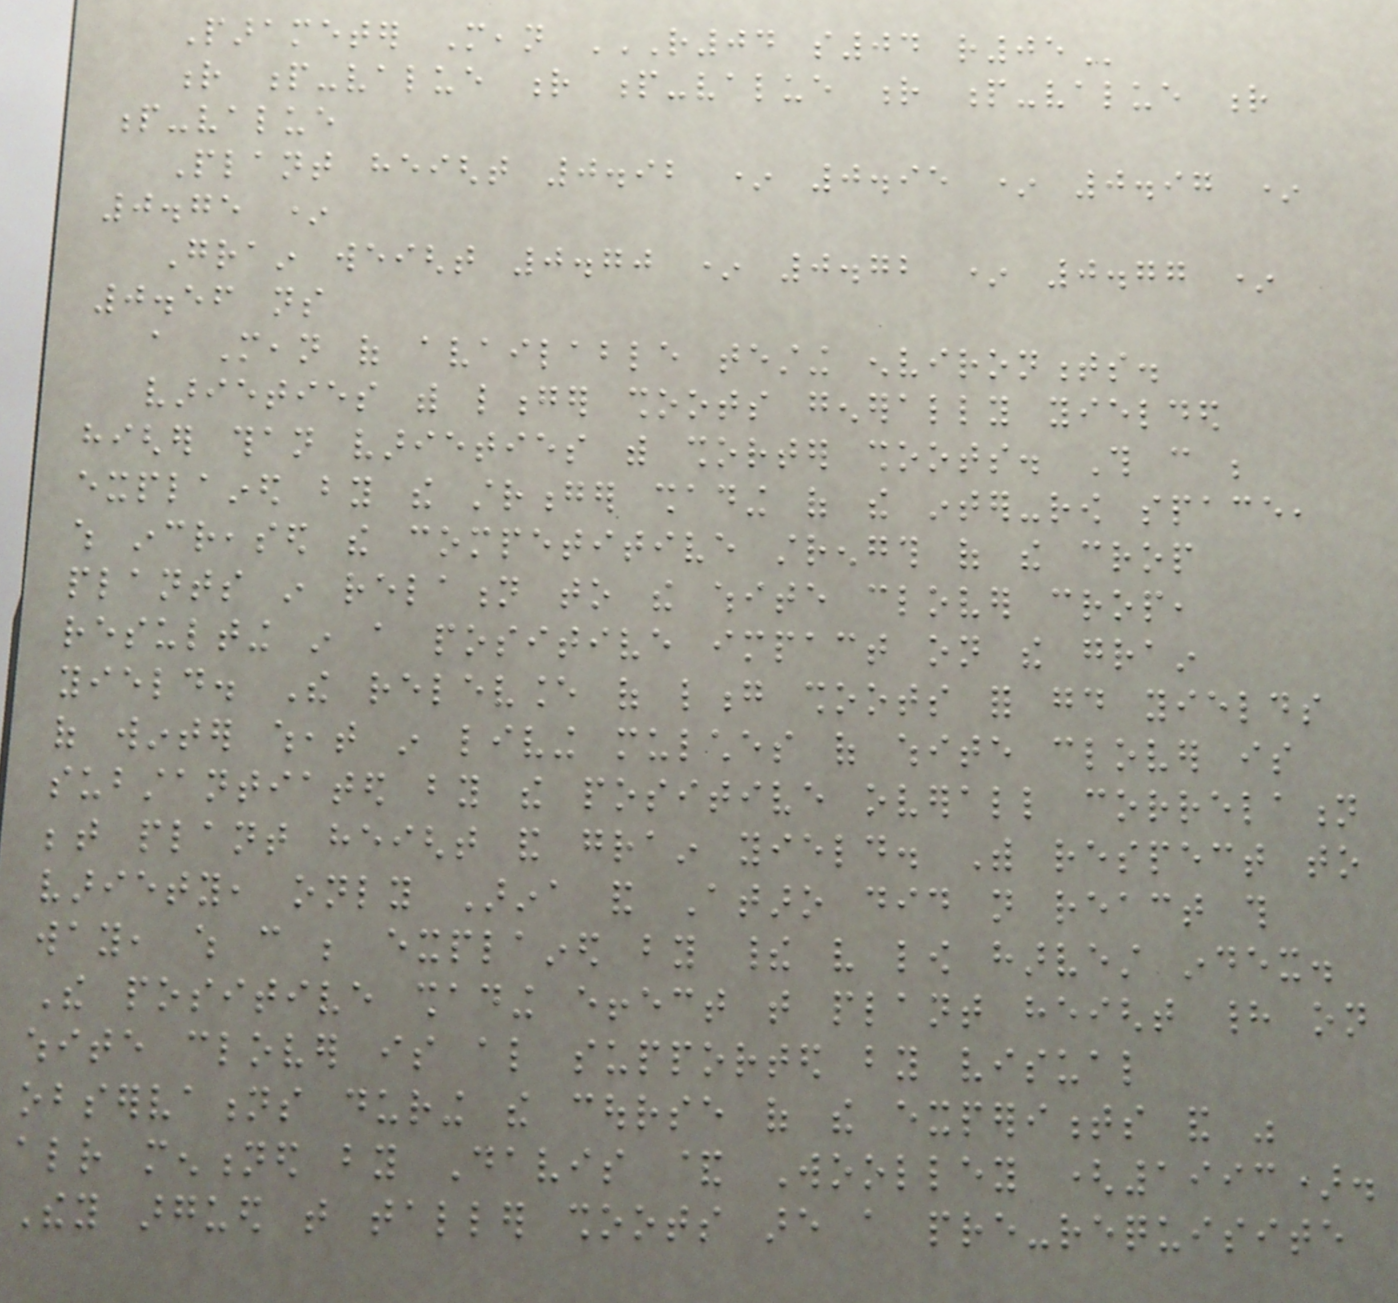Parameter Mean R04 S04 R05
r p-value r p-value r p-value r
p-value
Plant height 0.92 * 0.95 * 0.97 *
0.75 *
Grain weight 0.70 * 0.72 * 0.77 *
0.56 ns
a Mean of available testing environments.
varieties with longer shoots generally yielded
higher than varieties with shorter shoots. This can be
explained by the stronger shading of the inter-row space,
which increased the competitive strength of the crop
plants in relation to the white clover crop,
resulting in a positive impact on the grain
yield. The relevance of long shoots for good yields
of winter wheat in living mulches of white clover is
substantiated by the positive overall correlation
between plant height and grain yield. With respect to
variety, only Arina and Ataro did not react this
way, which can be explained by their very low harvest index.
The positive shading effect that plant height had on
white clover is also supported by visual
observations during the course of the experiments and was
already mentioned by Davis & Woolley (1993).
They argued that taller shoots are a pre-requisite
